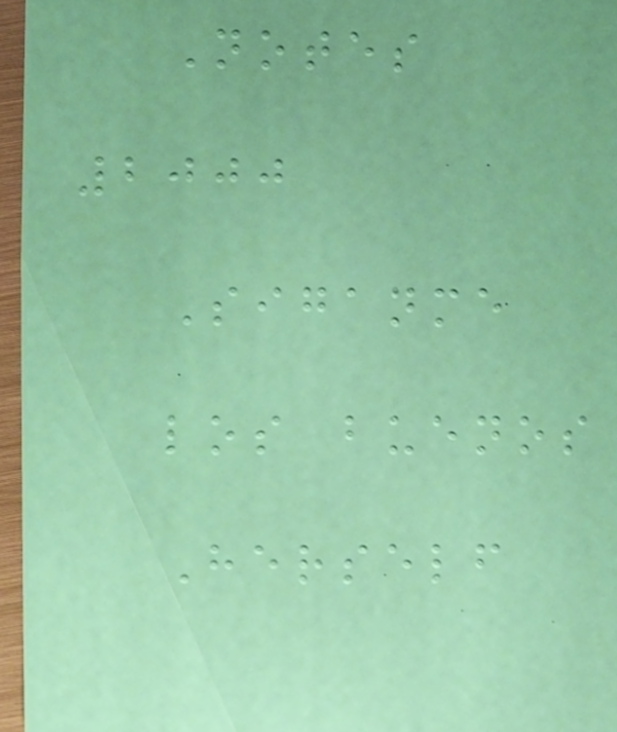Notes
2000
Siganme
los buenos
Herself
